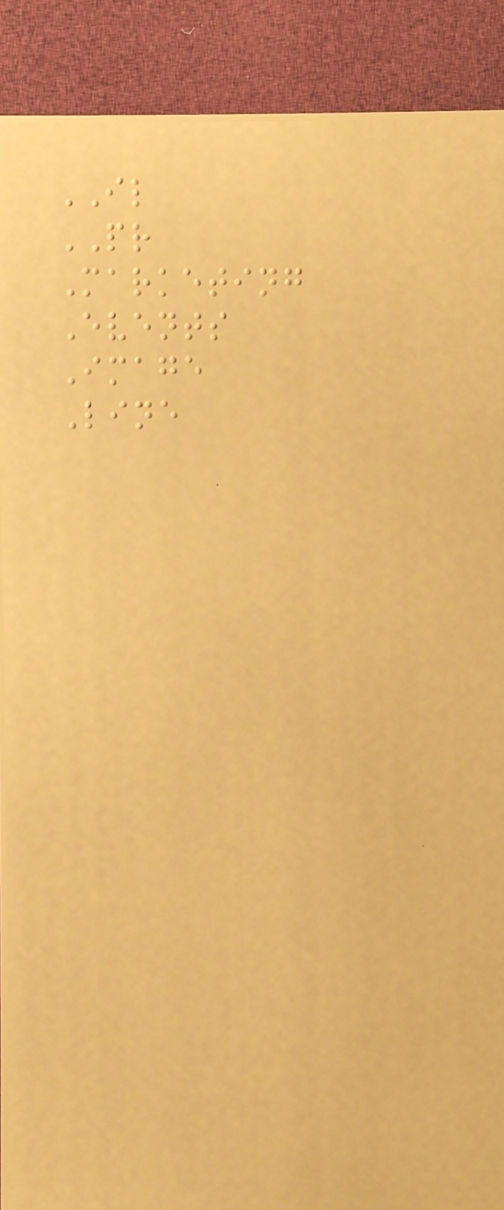IL
PR
Marketing
Events
Image
Line
